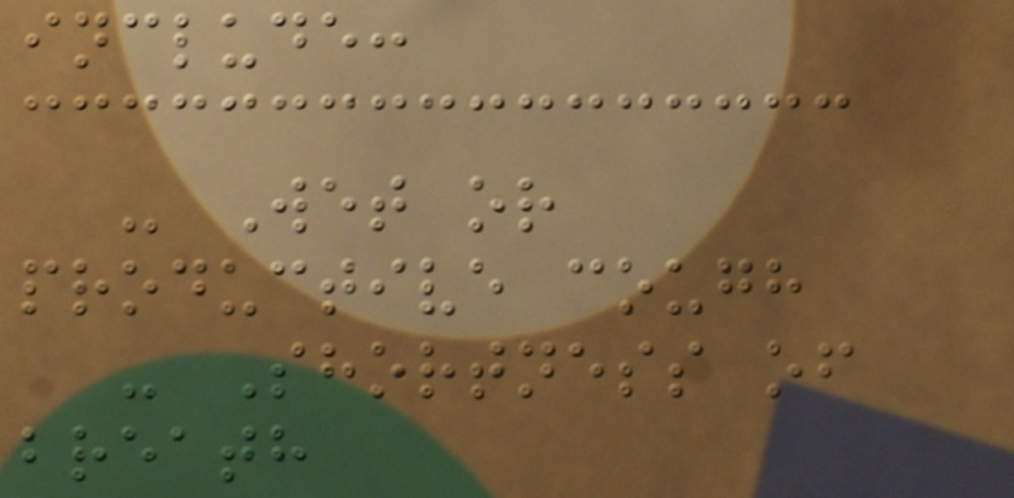include:
- Wet or
productive cough
- Shortness of
breath
